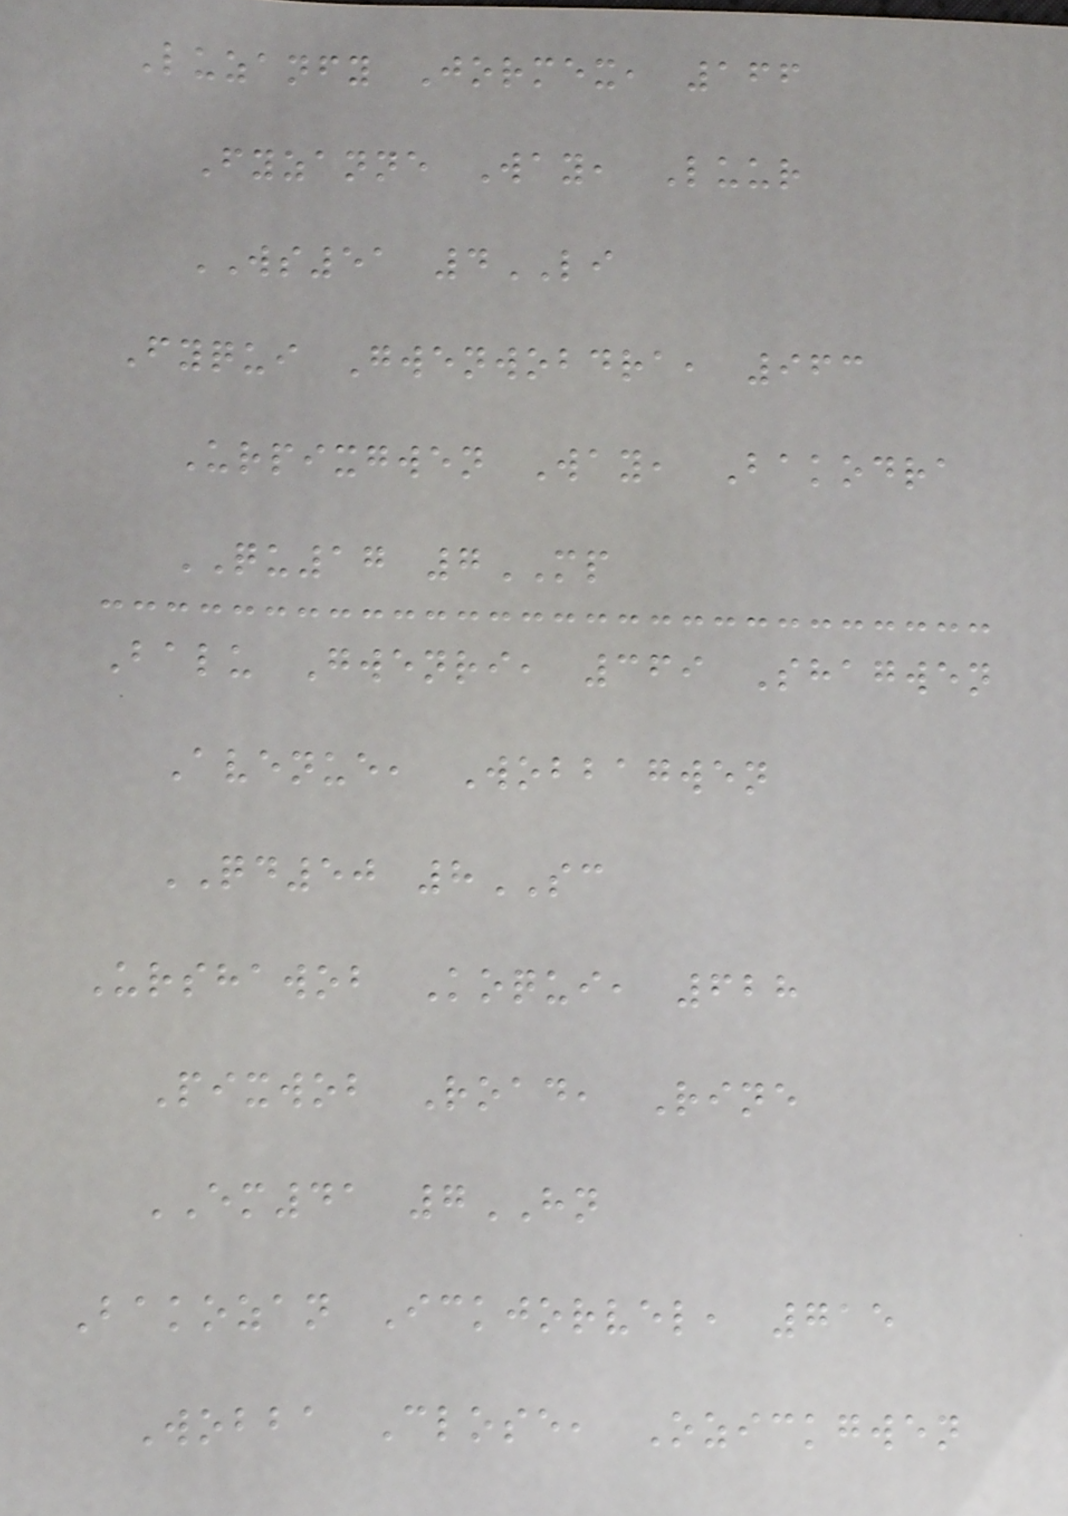Luzanfy Jormex, 166
Fyzanne Way, Luur
WS51 4LI
Fyqui Gwenwobdra, 963
Urpixgwen Way, Bakodra
QU17 7MP
Balu Gwenri, 369 Shagwen
Avenue, Wobbagwen
QD50 8SC
Urshawob Koqui, 628
Pixwob Road, Rine
EM41 7HN
Bakozan Ickjorvel, 715
Wobba Close, Ozickgwen
